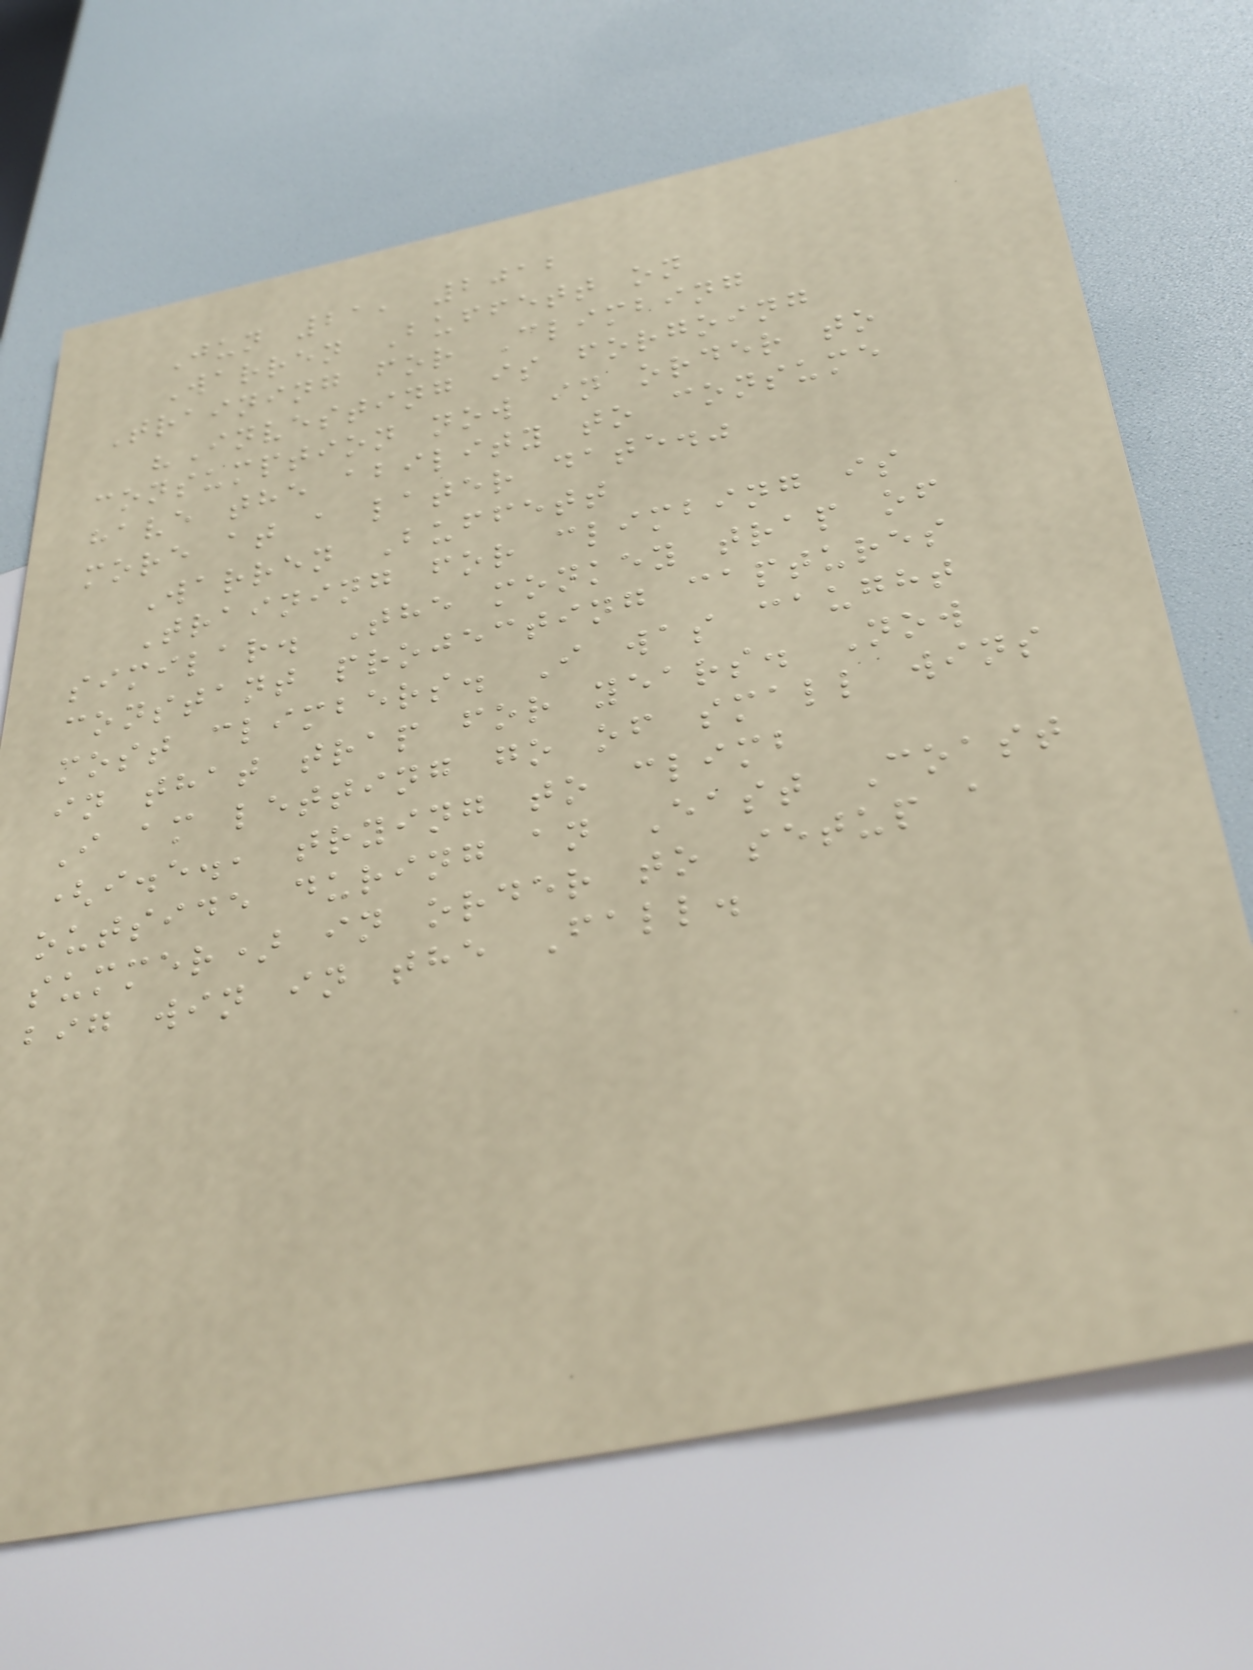Jun 21, 2012
Warren Buffett on
Training for Climbing
"Investing is forgoing
consumption now in order to
have the ability to consume
more at a later date."
Warren Buffett
Training for climbing is
similar. The monkey trap of
constant projecting captures
most climbers. I was caught
in that trap for years. Now
I am letting go of small wins
(i.e., trying to climb
outside during an East Coast
summer) in order to setup a
big win in the Fall.
